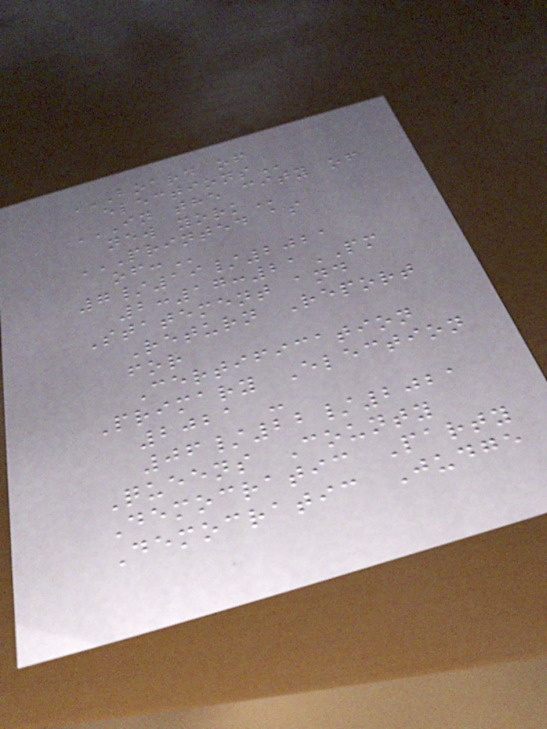BOARD OF
ELECTIONS
IN THE CITY OF
NEW YORK
PRINTED AS
OF:
7/19/2021
2:17:21PM
Statement and
Return Report
for
Certification
Primary Election
2021 -
06/22/2021
Queens County
Democratic Party
Democratic Judge
